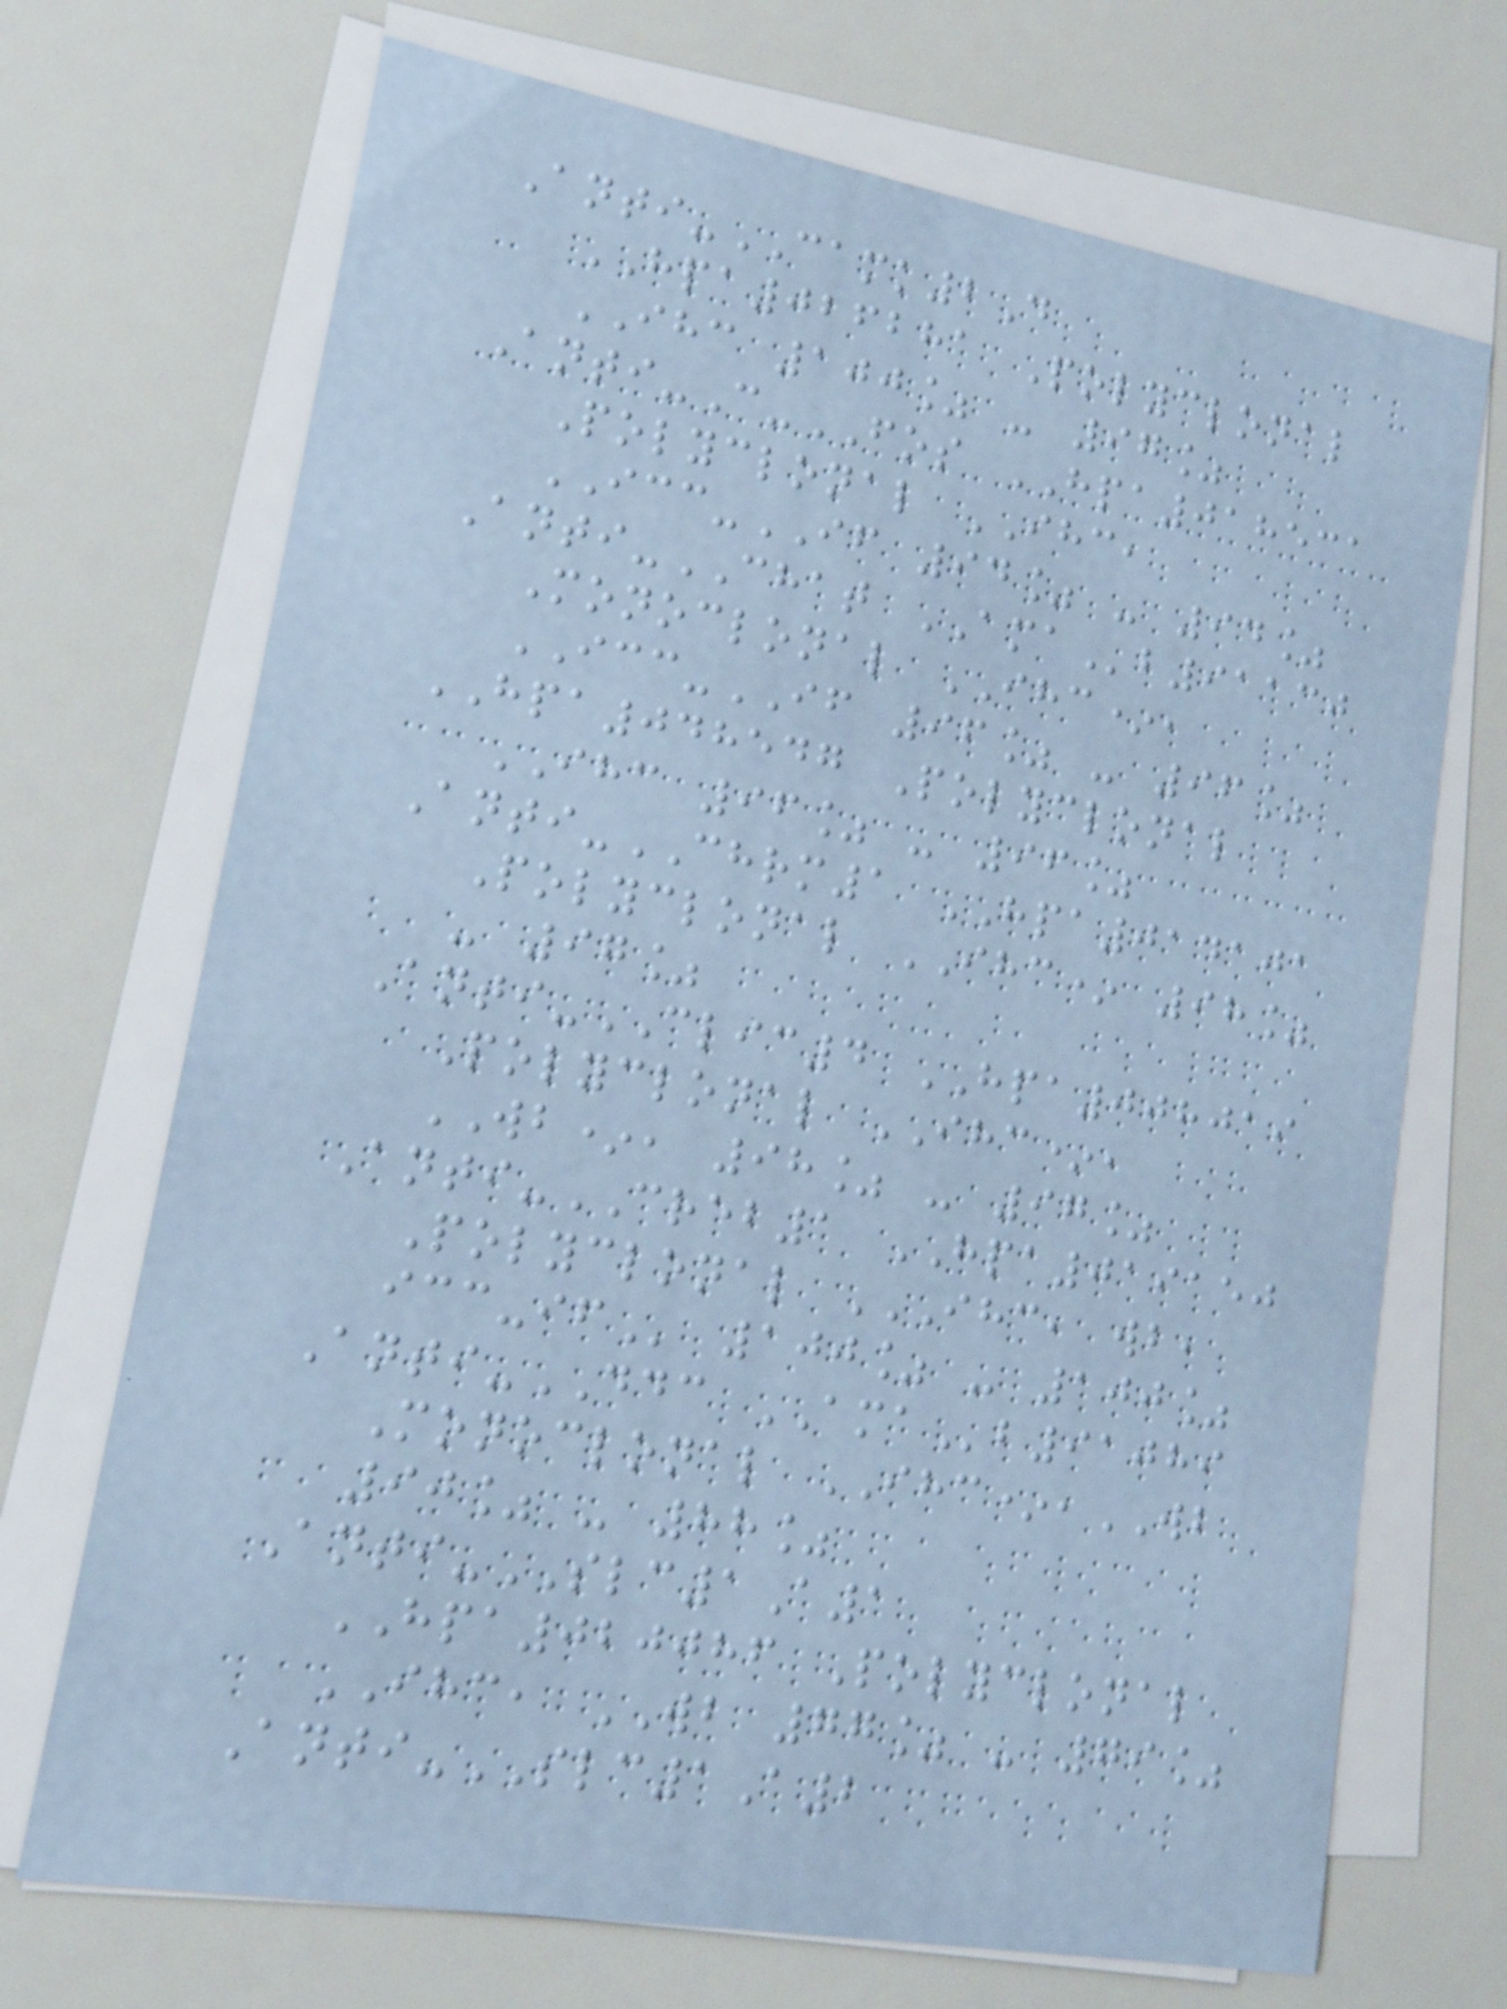Anti-CAMK2D
HPA026281 Polyclonal
IHC 100% - 97%
Anti-C-FOS HPA018531
Polyclonal IHC,
ICC-IF 94% - 94%
Anti-CHAT AMAb91130
Monoclonal IHC*,
ICC-IF 96% - 96%
HPA048547 Polyclonal
IHC 96% - 96%
Anti-CHRM1 HPA014101
Polyclonal IHC* 98%
- 97%
Anti-CLIC4 HPA008019
Polyclonal IHC*,
WB*, 98% - 97%
Anti-CREB1 HPA019150
Polyclonal IHC, WB,
ICC-IF 100% - 100%
Anti-DDC AMAb91089
Monoclonal IHC*,WB
90% - 88%
Anti-SLC1A1
HPA020086 Polyclonal
IHC, WB 77% - 79%
Anti-SLC1A2
